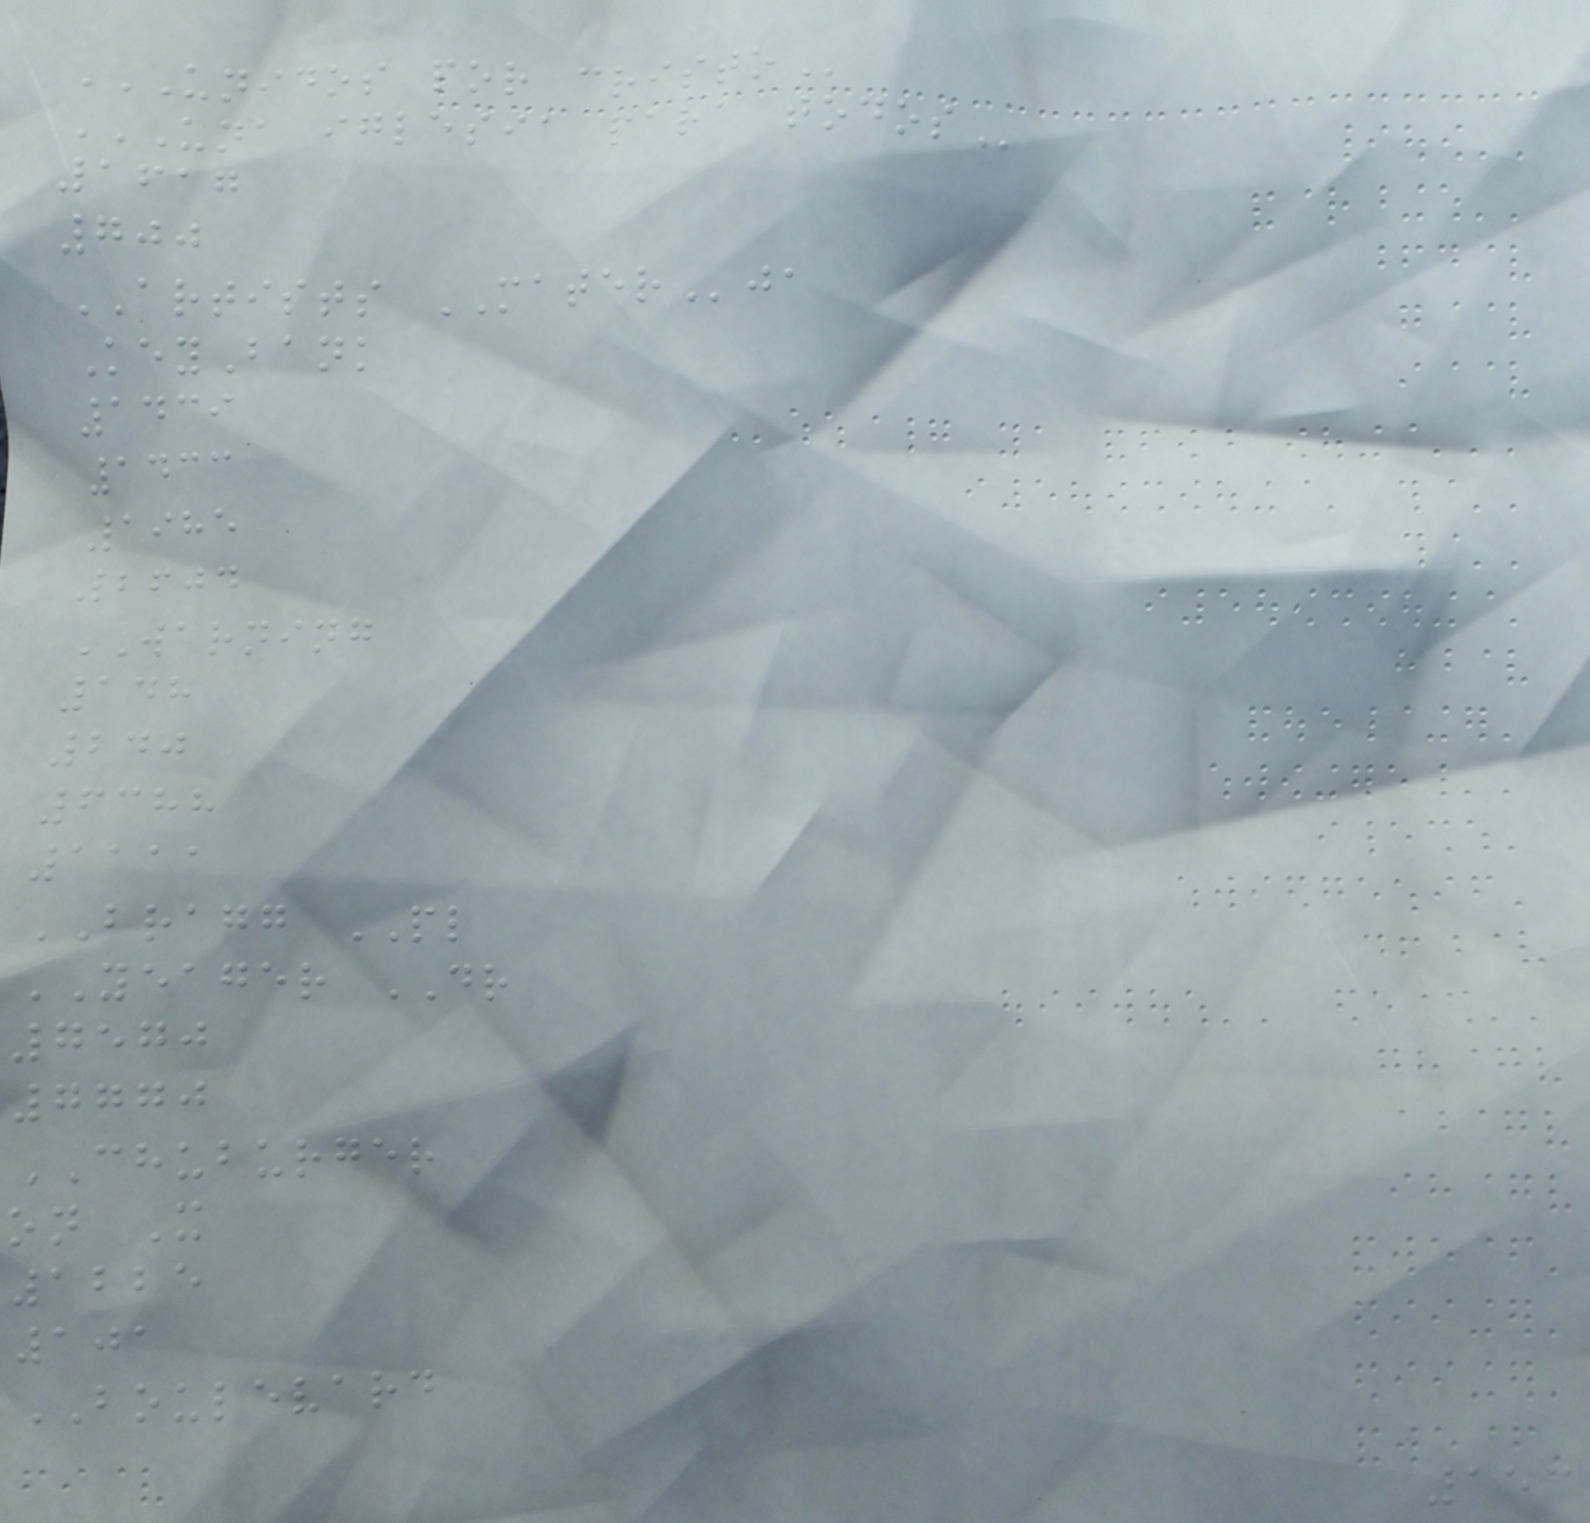UNIDOS POR CRISTO
UNA IGLESIA PARA TODOS
1617
700
ARTISTS MATERja
KeyBank
1439
1433
1985
2604
WARNING
148
240
6388
1111
BRAGG PL
YEAGER DR
7570
7770
CHUBURGER
on X
1225
101
BOULEVARD
153
